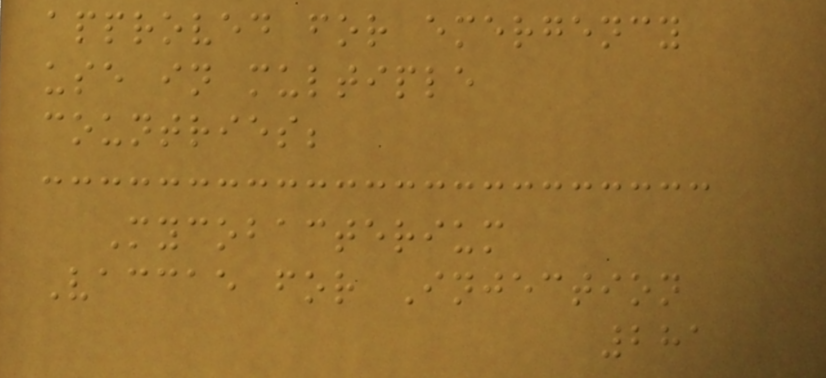approved for emergency
use in multiple
countries;
Mycobacterium
Vaccae for Injection
281
